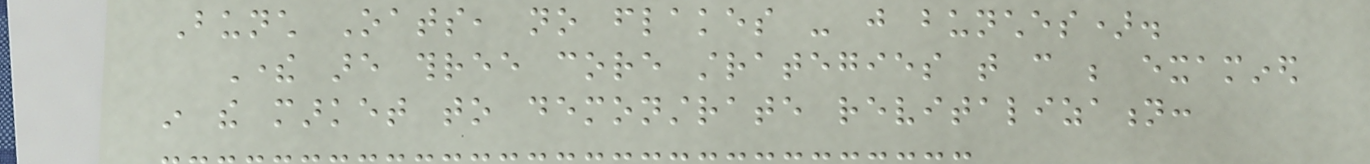Bunch Oats, no flakes - just bunches).
There are three core strategies that can be examined
in the market to demonstrate revitalization:
